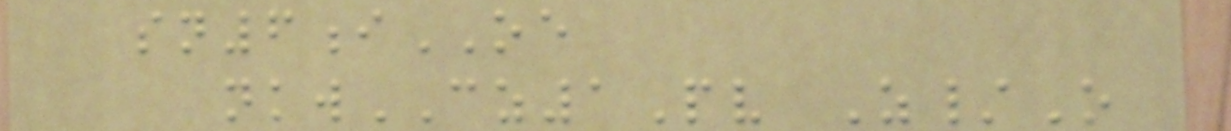sn6iOE
nkwCZ1Pv Z/O
